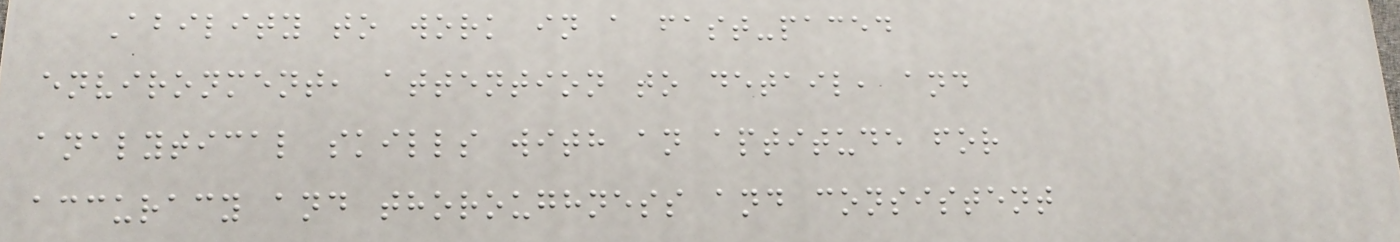Ability to work in a fast-paced
environment, attention to detail, and
analytical skills with an aptitude for
accuracy and thoroughness and consistent
